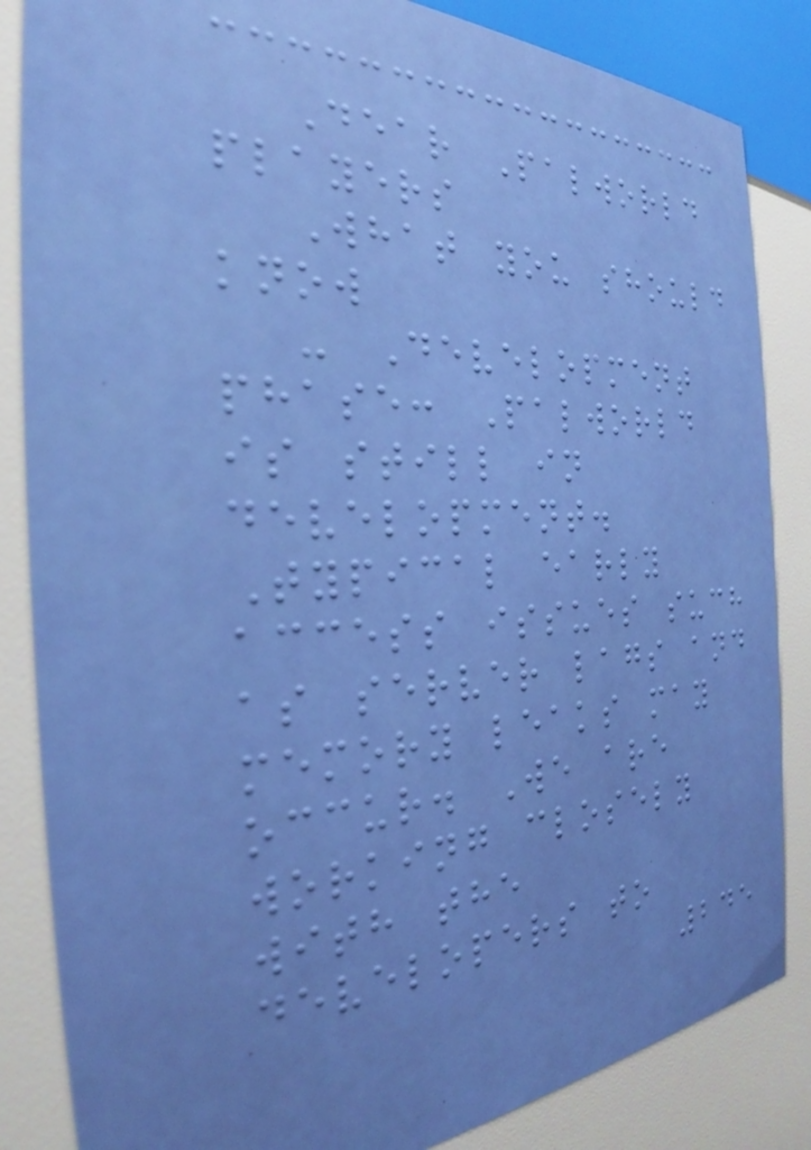Dear Palworld
players
What you should
know
- Development
phase: Palworld
is still in
development.
Typical early
access issues such
as server lags and
memory leaks may
occur. We are
working closely
with the
developers to
245
